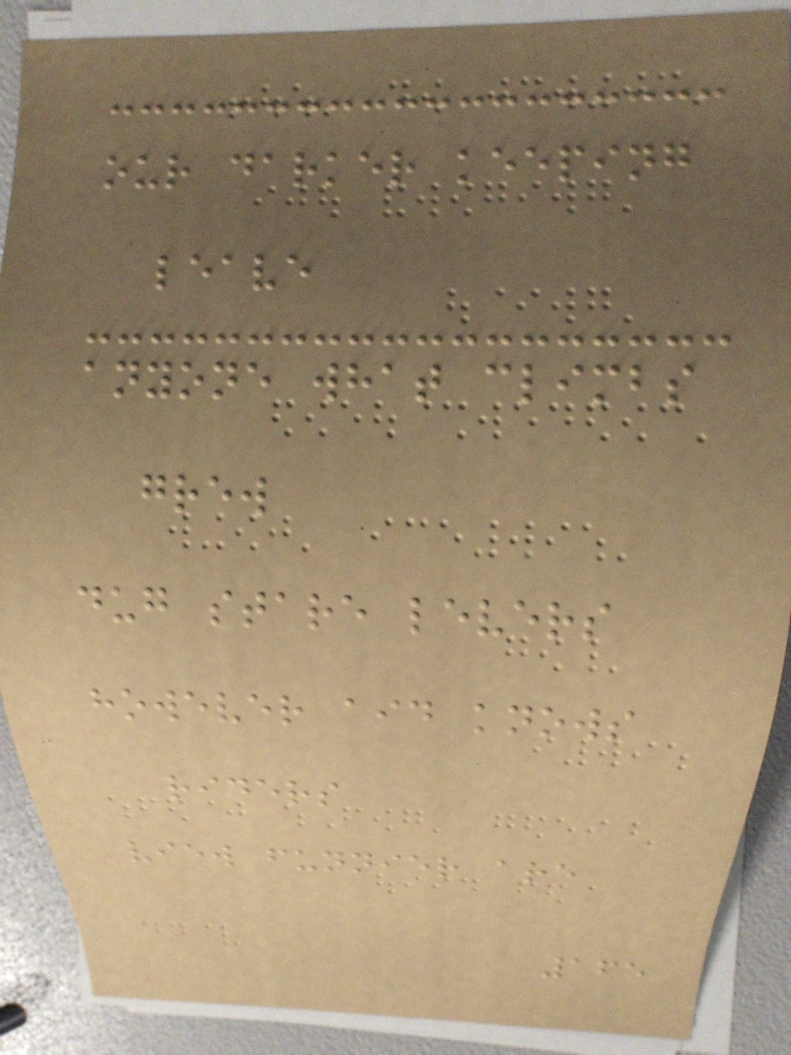our darker keeping
leave
anyone what climbs
grew
dug stare levers
however aid knows
riders
view funnier are
165
